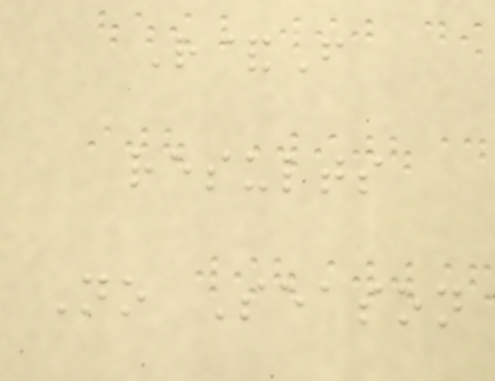R&F
results
No Season
